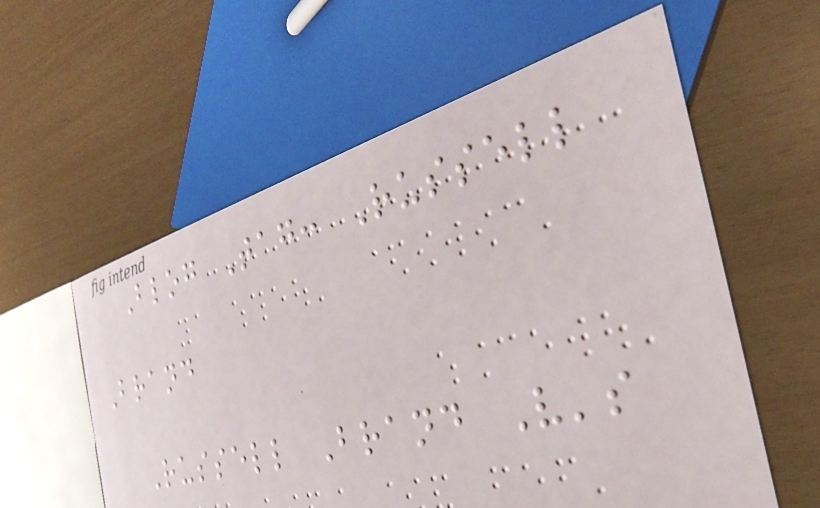Blog Tag: Russell
Brand
Russell Brand V's
